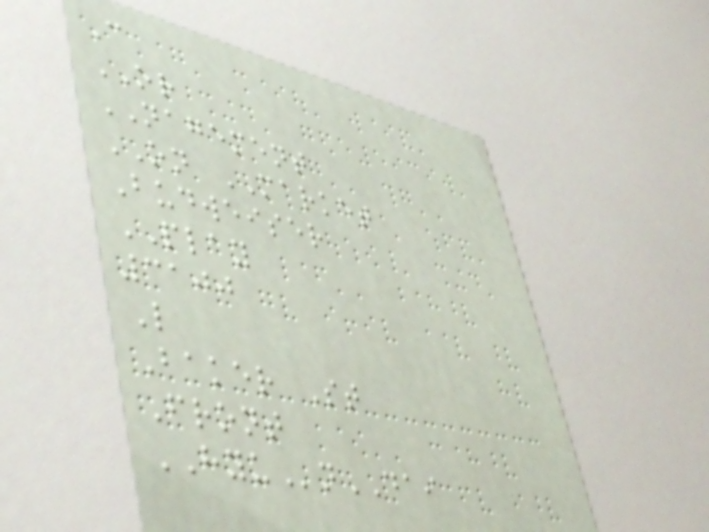C
OR
NAGEMENT
ON MARKET
Budweiser
PLAY
3100
L
Baker St
Front
HYUnDAI
